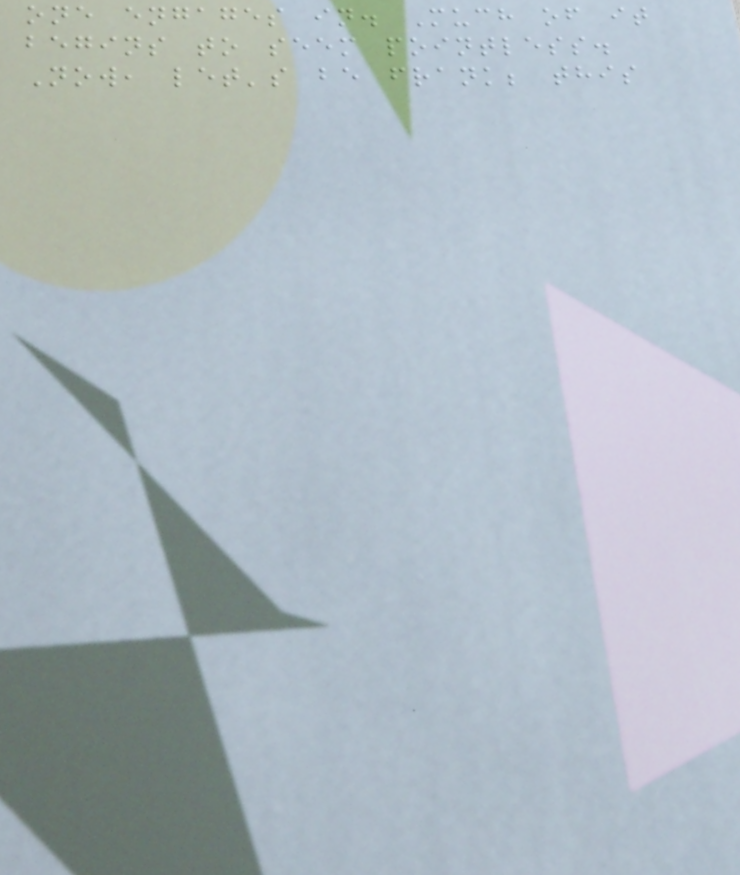one engages in. Much of it
begins to seem pointless.
Now, let's be frank; this
